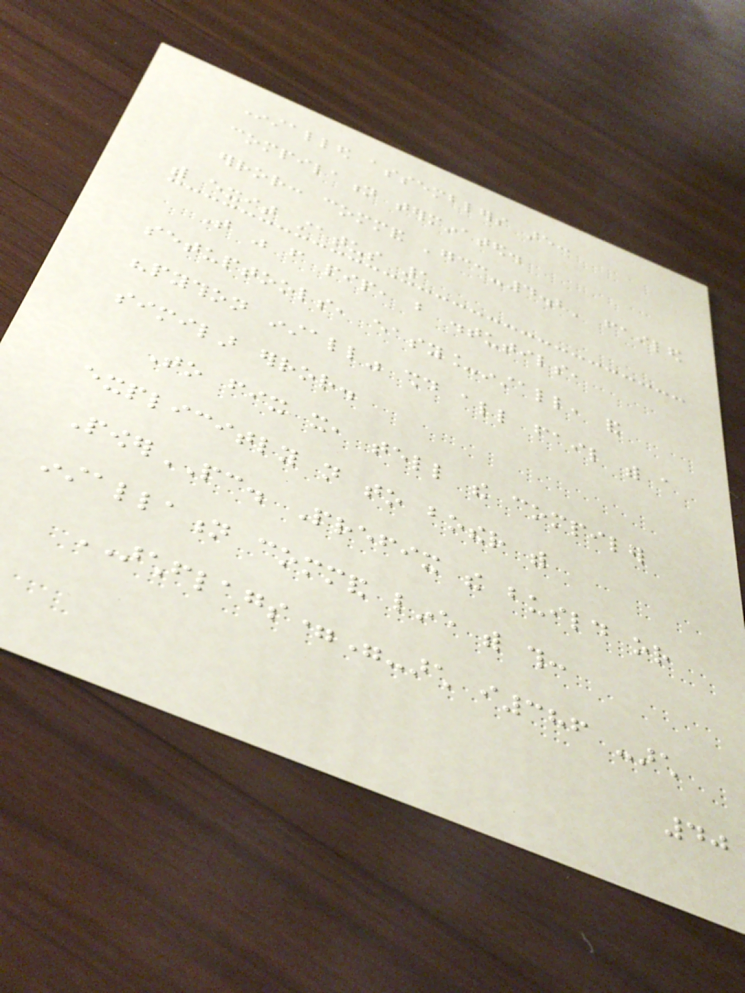Installed assemblers are:
compilation terminated.
error: command 'gcc-4.2' failed
with exit status 1
That was from pip, but distutils,
setuptools, easy_install, and
"python install" should all fail with a
similar error.
To fix it, tell the compiler
explicitly not to bother with
PowerPC. Prefix the build or
installation command line with this:
ARCHFLAGS="-arch i386 -arch
40
